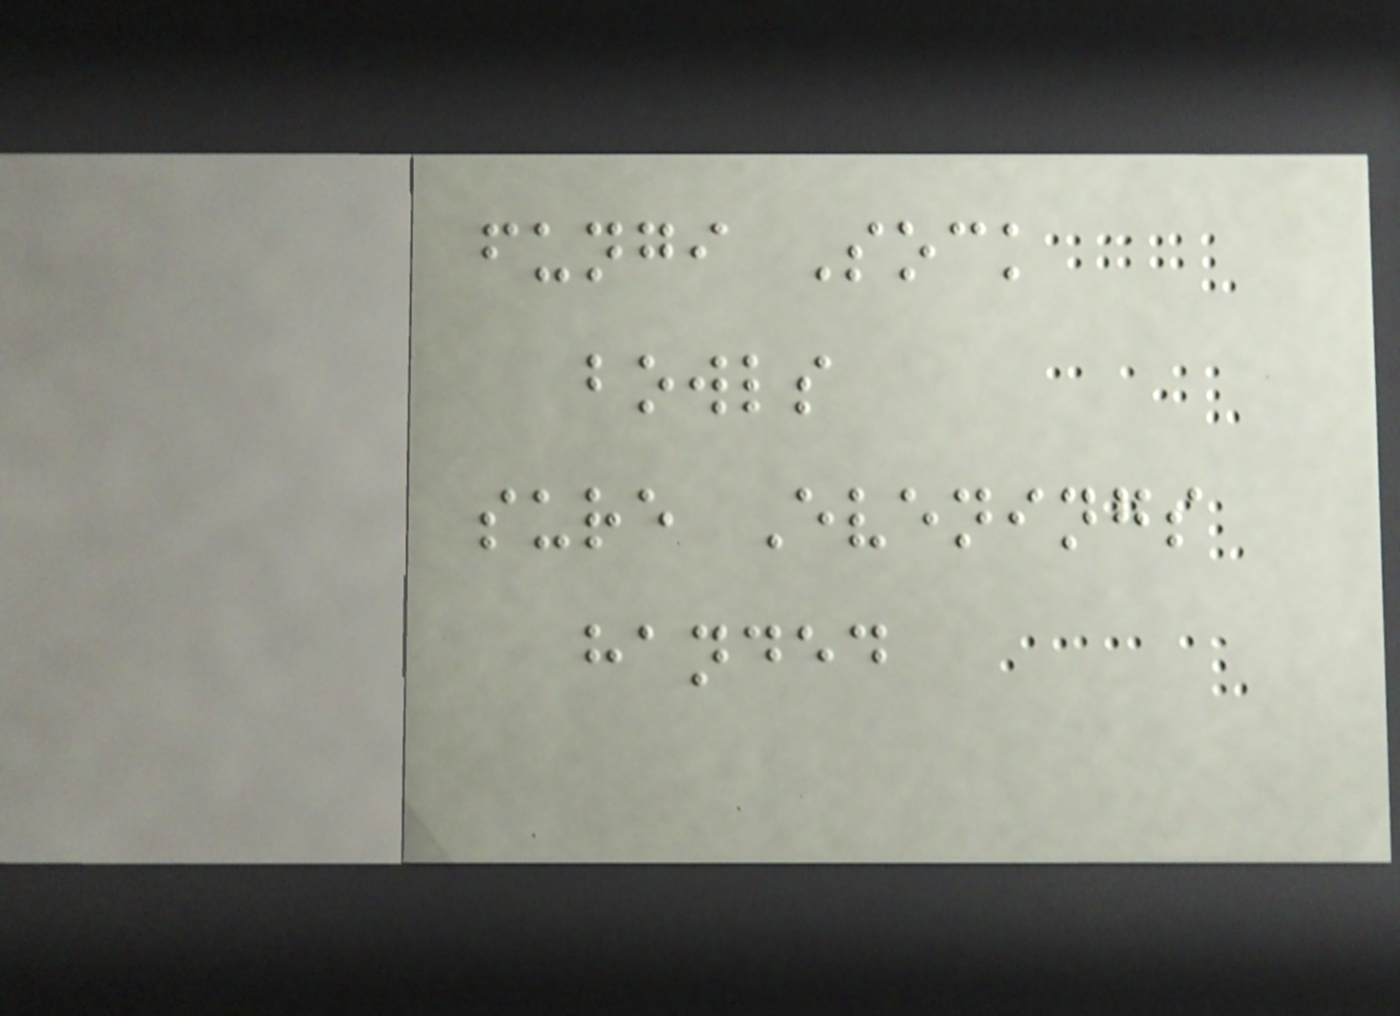fungi Sock
bowls
sure Evenings
handed
